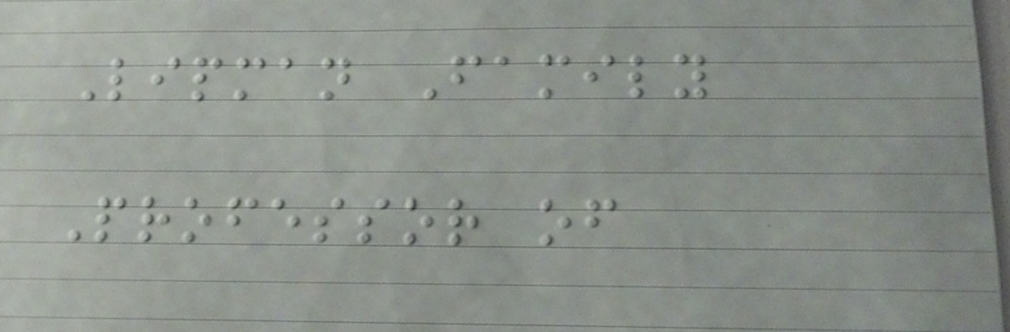Lipman Family
Professor of
